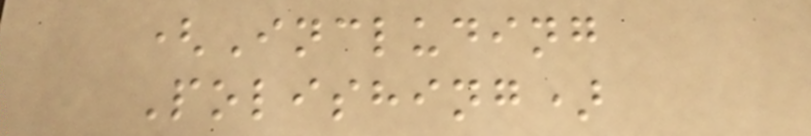(Including
Polishing)
